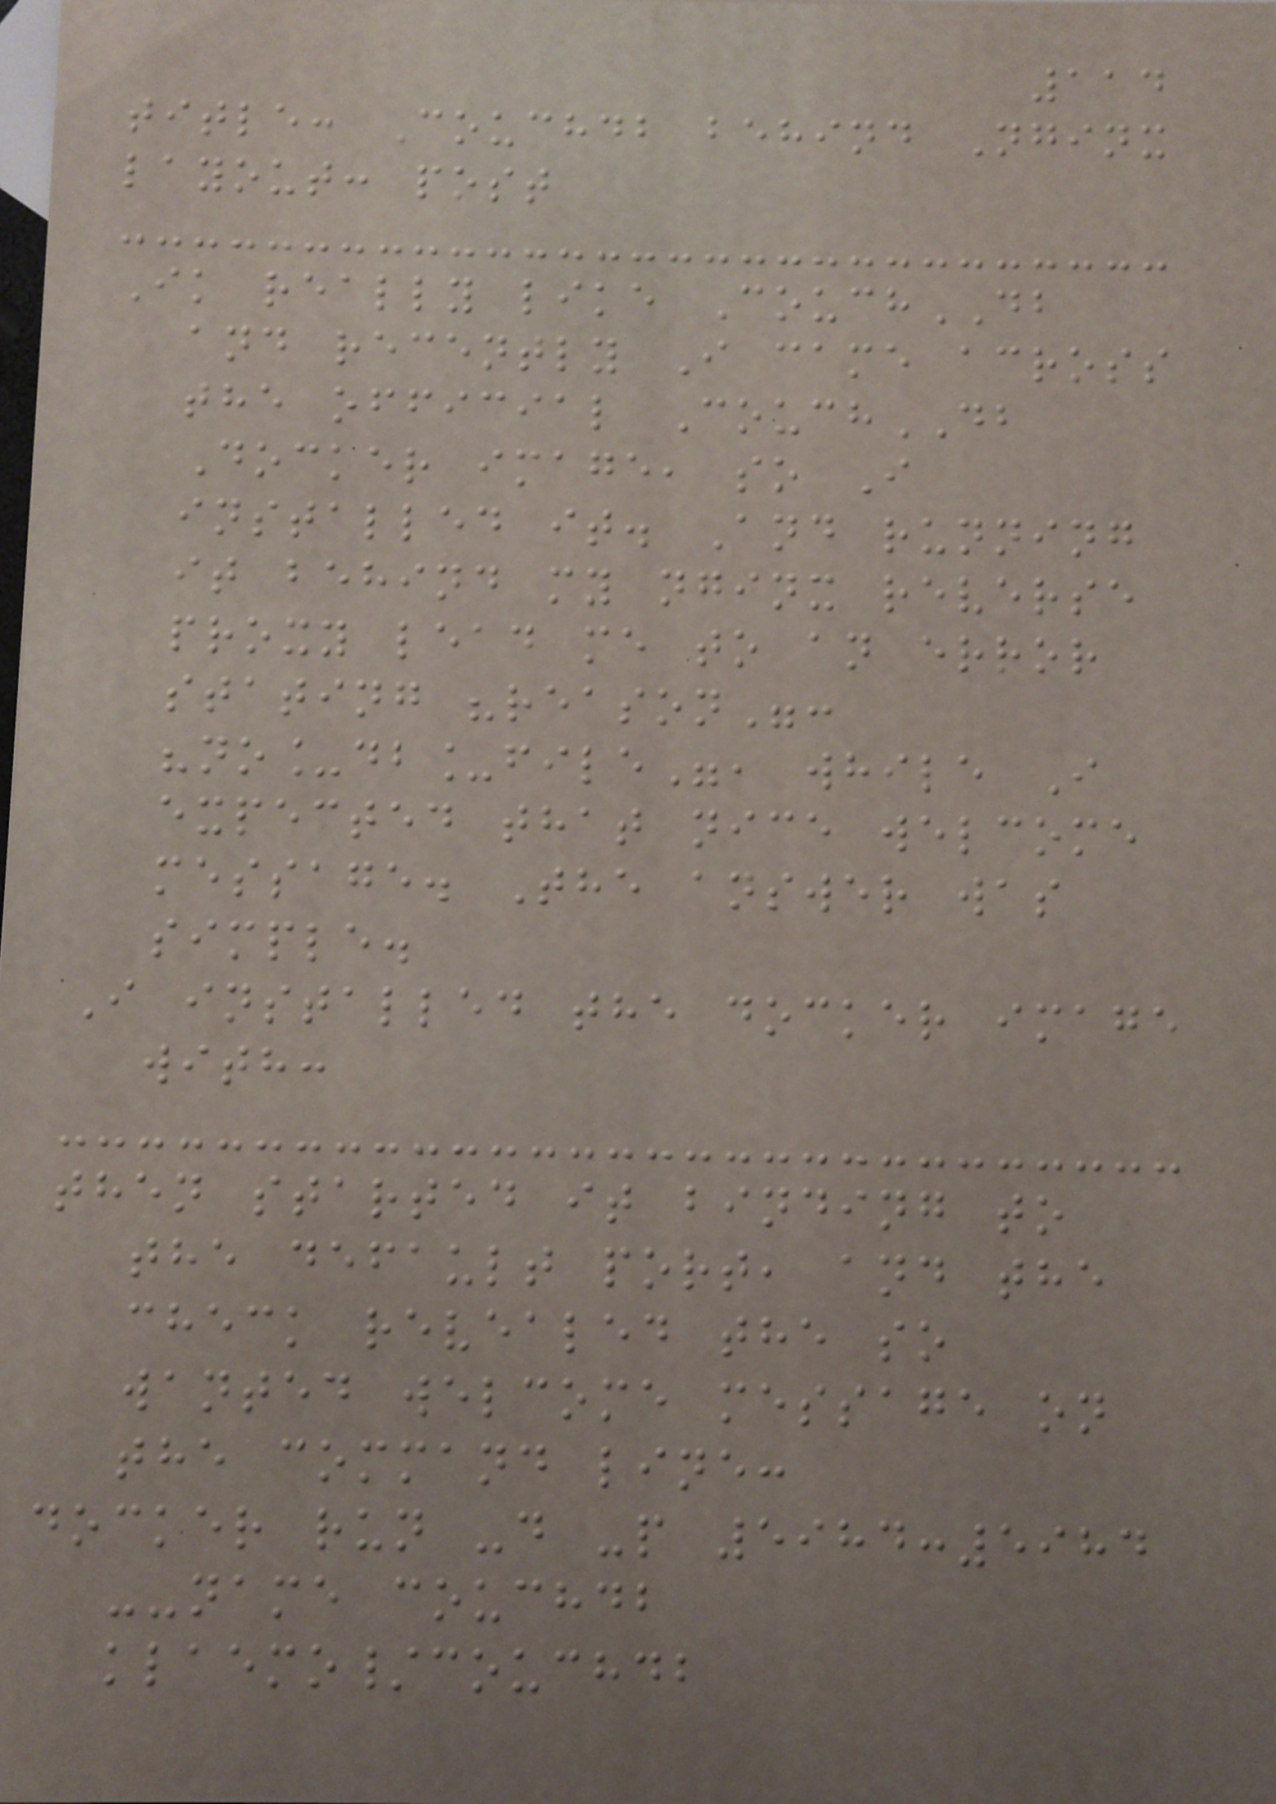114
title: Couchdb behind Nginx
layout: post
Ik really like CouchDB
and recently I came across
the official CouchDB
Docker image, so I
installed it. And running
it behind my nginx reverse
proxy lead me to an error
stating "reason":
"no_db_file", while I
expected that nice welcome
message. The answer was
simple.
I installed the docker image
with:
then started it binding to
the default port, and the
check revealed the so
wanted welcome message on
the command line:
docker run -d -p 5984:5984
--name couchdb
klaemo/couchdb
